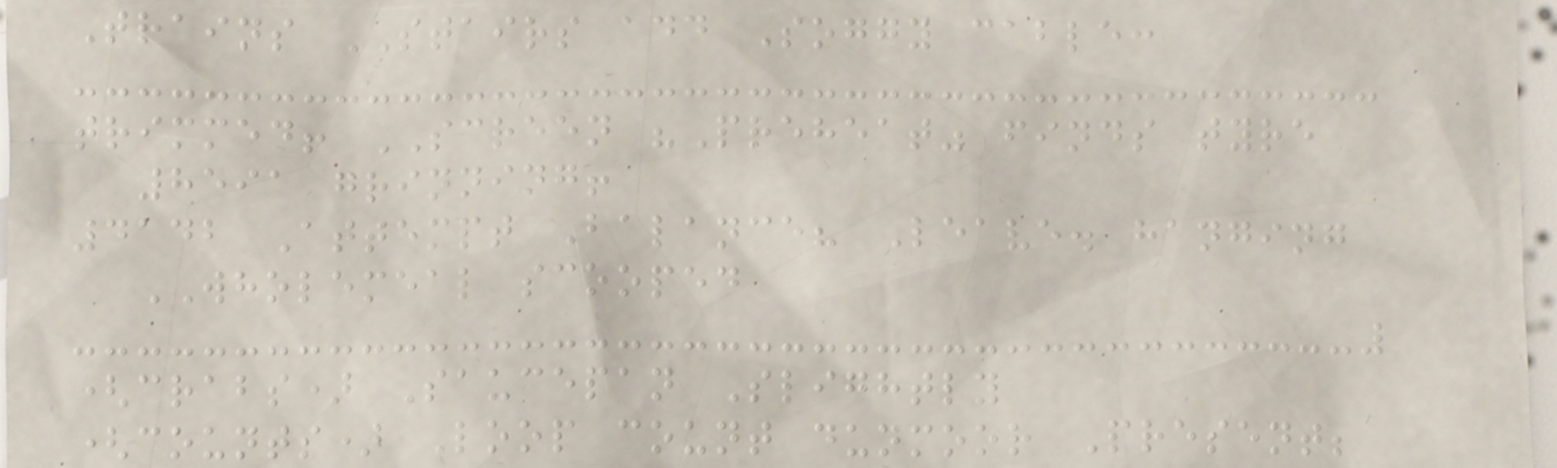Trains STAIRS add Soggy cable:
trimmed! SCREEN "Preheat" finds tyre
8591 grinning!
4142 Attempt Balance? Leave. hanging
WHOLEMEAL scooped
(crabs) Saucepan Slightly
(counts) Loop count dunmoor Present;
